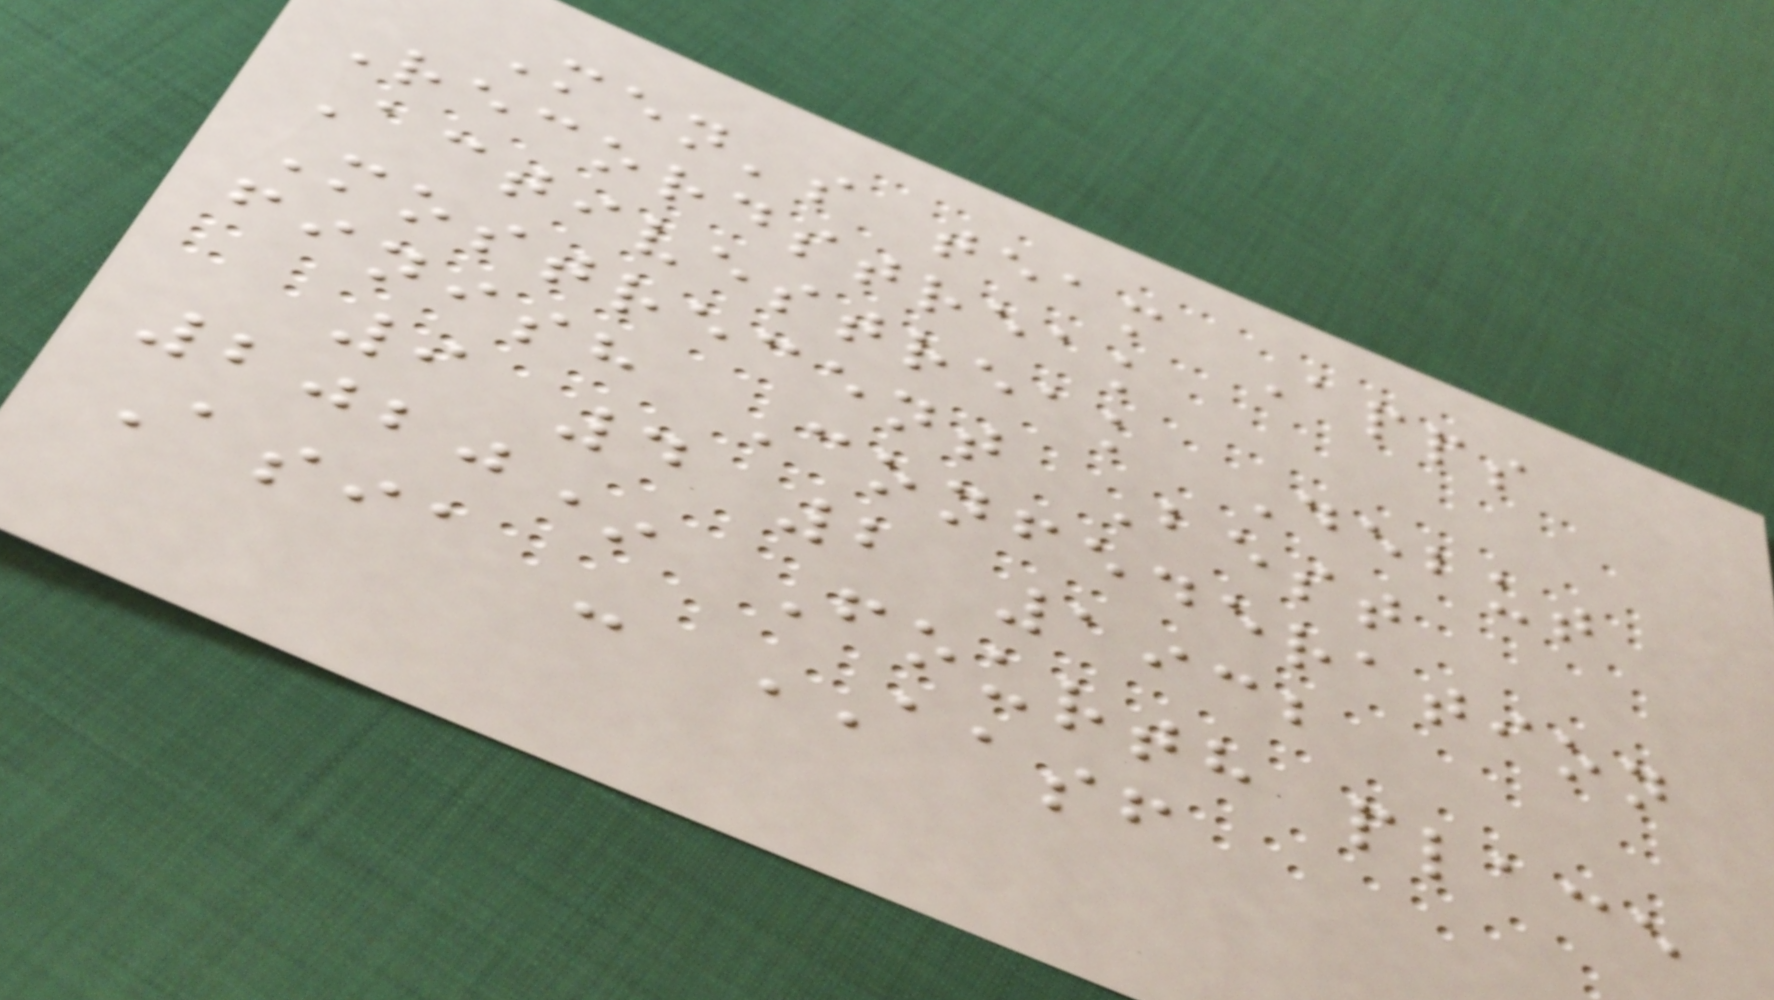Men's team Apps
Recordstreak
Activestreak Debut
Mostrecent Best
finish Confederation
9 4 2 1932
2020* Fourth place
Asia - AASF
